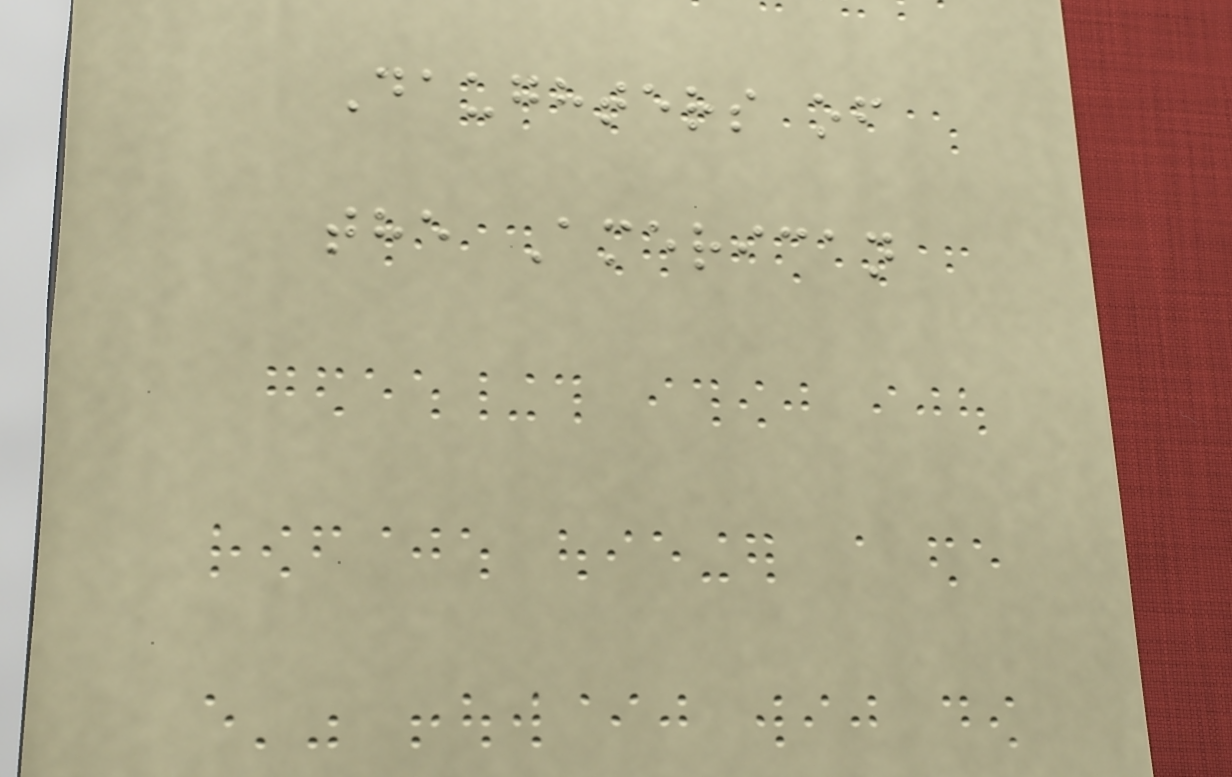Daughters of
the American
